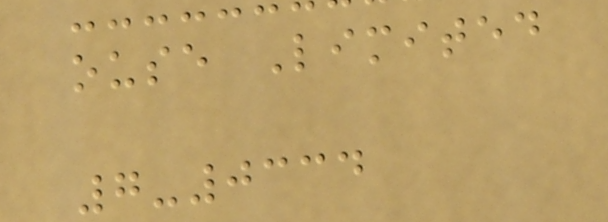ouse Limited
7-0334
